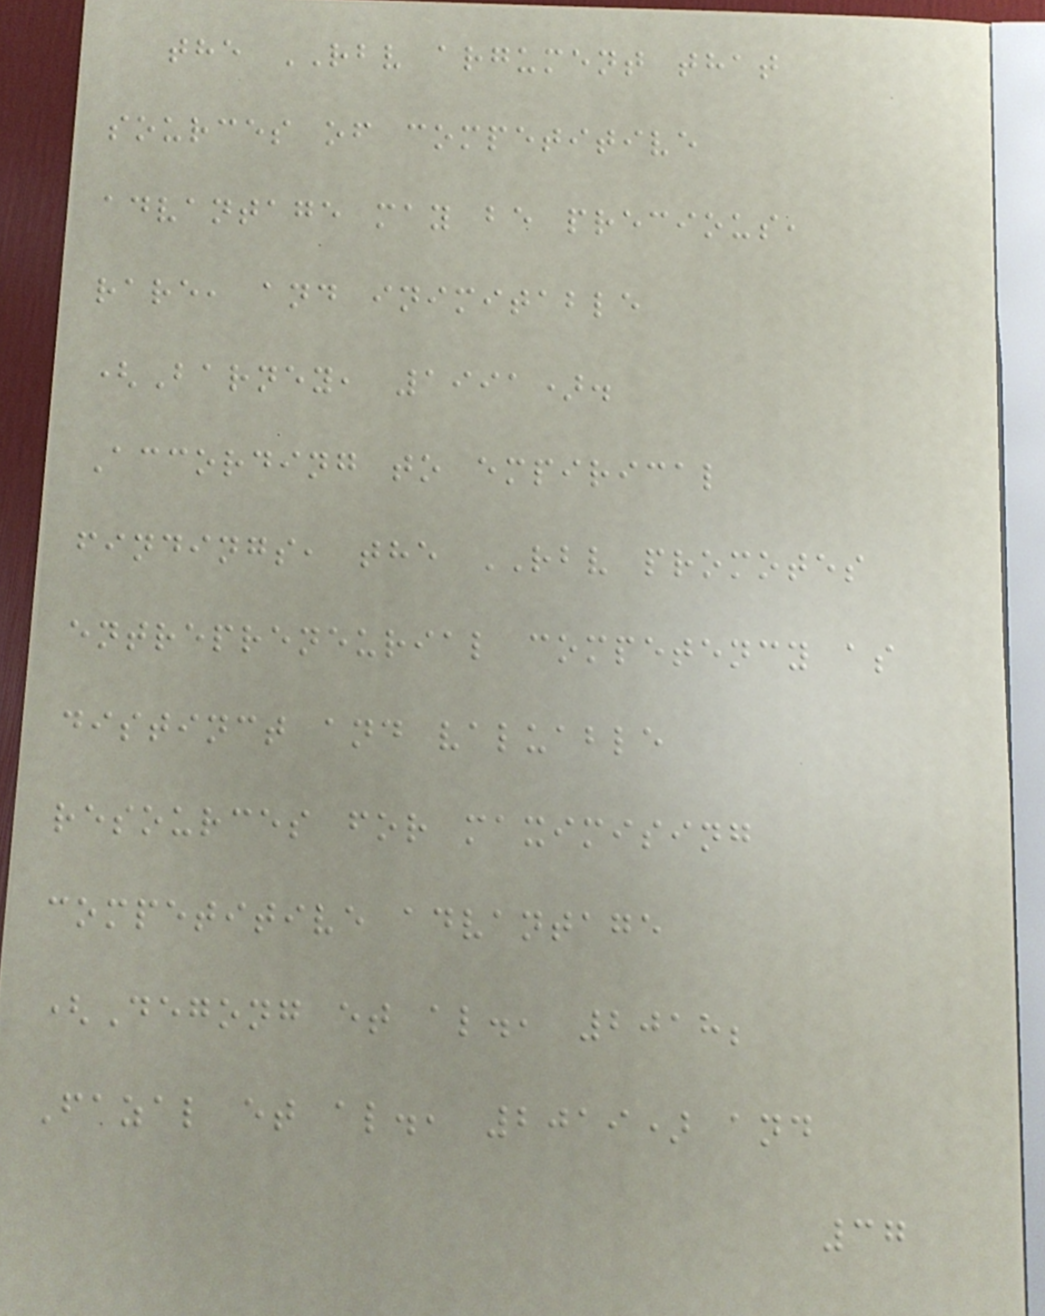the RBV argument that
sources of competitive
advantage may be precious,
rare, and inimitable
(Barney, 1991).
According to empirical
findings, the RBV promotes
entrepreneurial competency as
distinct and valuable
resources for maximising
competitive advantage
(Degong et al., 2018;
Fazal et al., 2019) and
37
